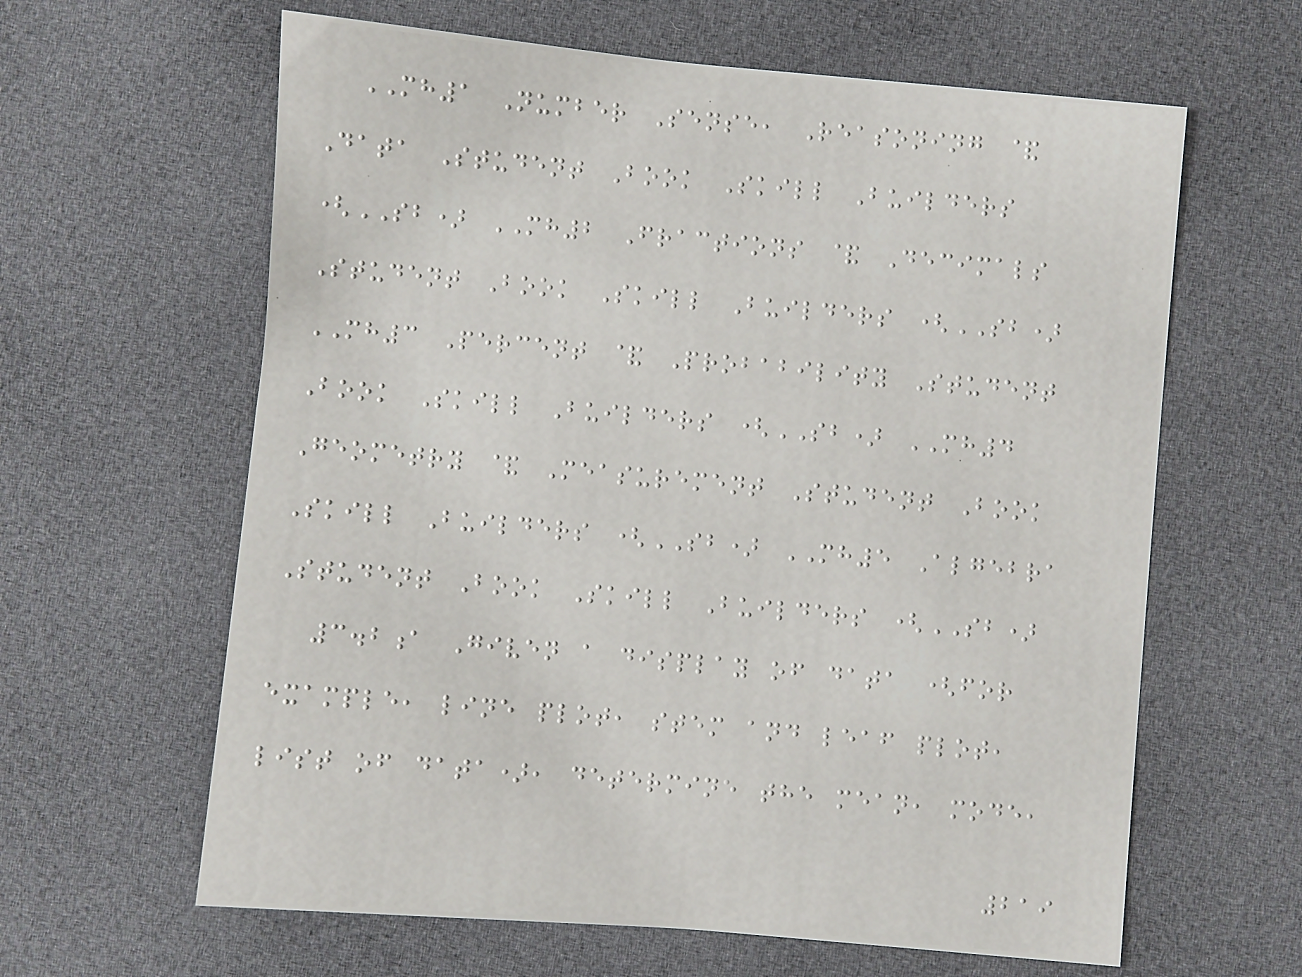MH1 Number Sense, Reasoning &
Data Student Book Skill Builders
(SB) MH2 Fractions & Decimals
Student Book Skill Builders (SB)
MH3 Percent & Probability Student
Book Skill Builders (SB) MH4
Geometry & Measurement Student Book
Skill Builders (SB) MH5 Algebra
Student Book Skill Builders (SB)
3.2a Given a display of data (for
example, line plot, stem and leaf plot,
list of data), determine the mean, mode,
219
